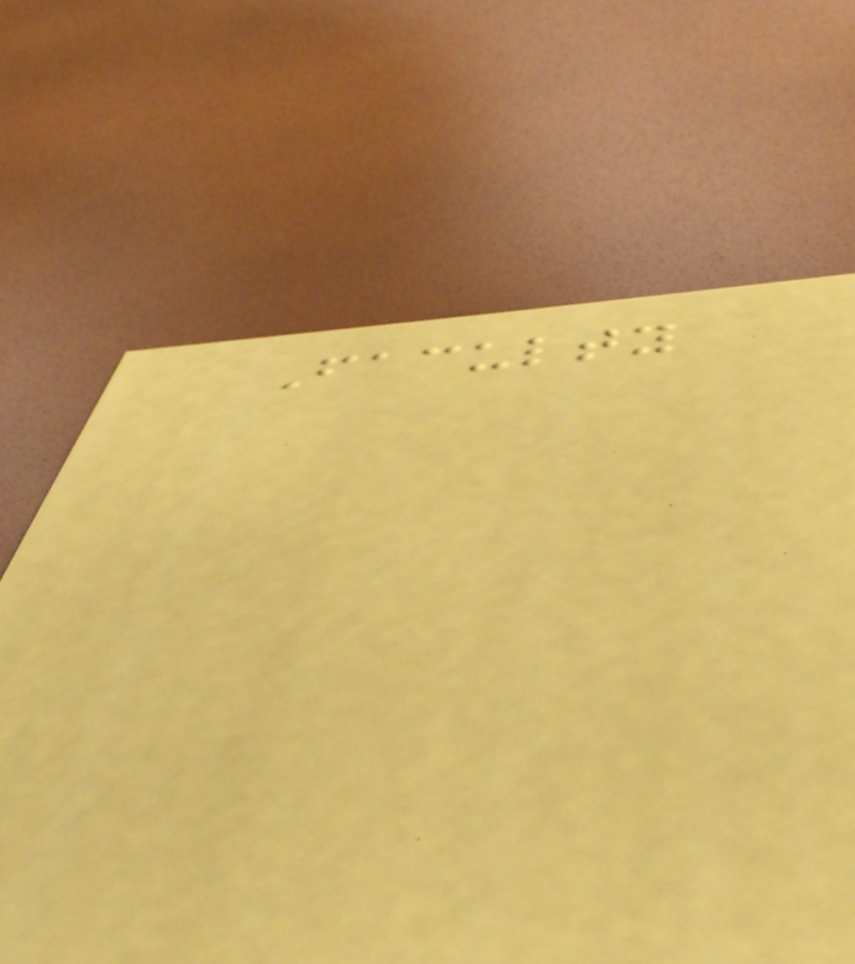Faculty
